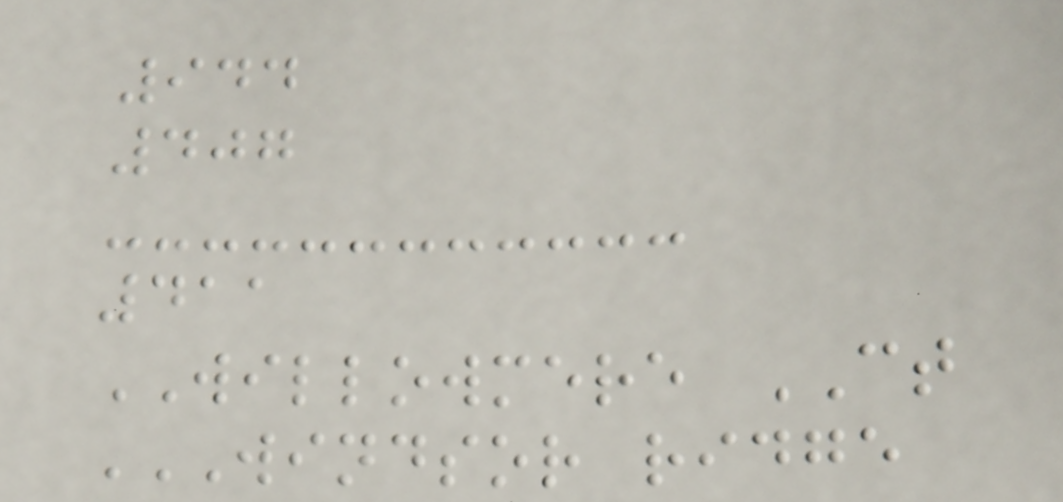944
407
411
WILLOWMERE CT
WINDSOR RIDGE
